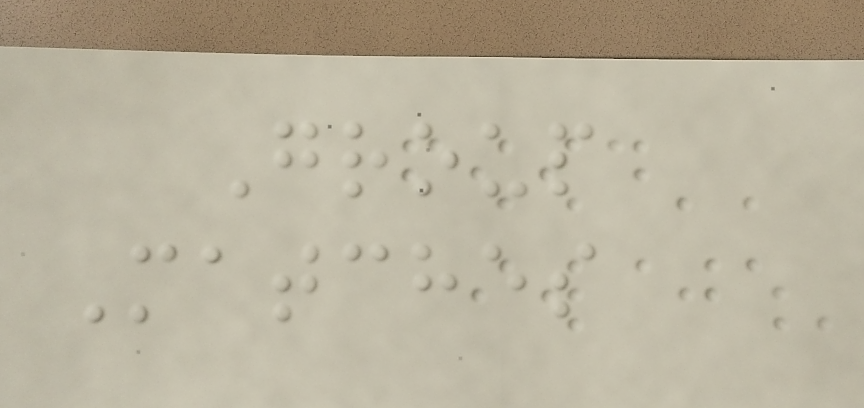Group
Matches
